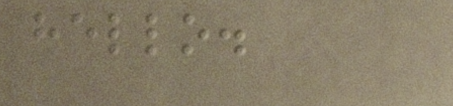hello.
